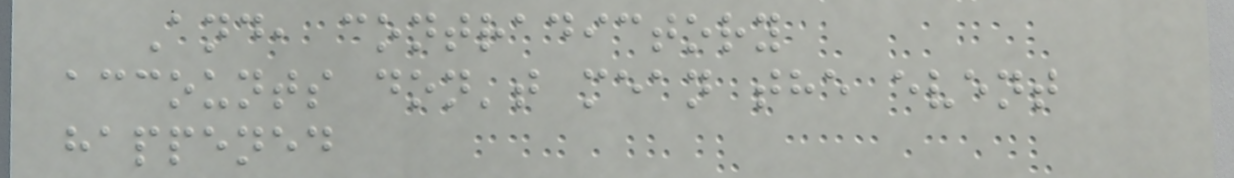And, contradictory
accounts don't mean the event
happened
